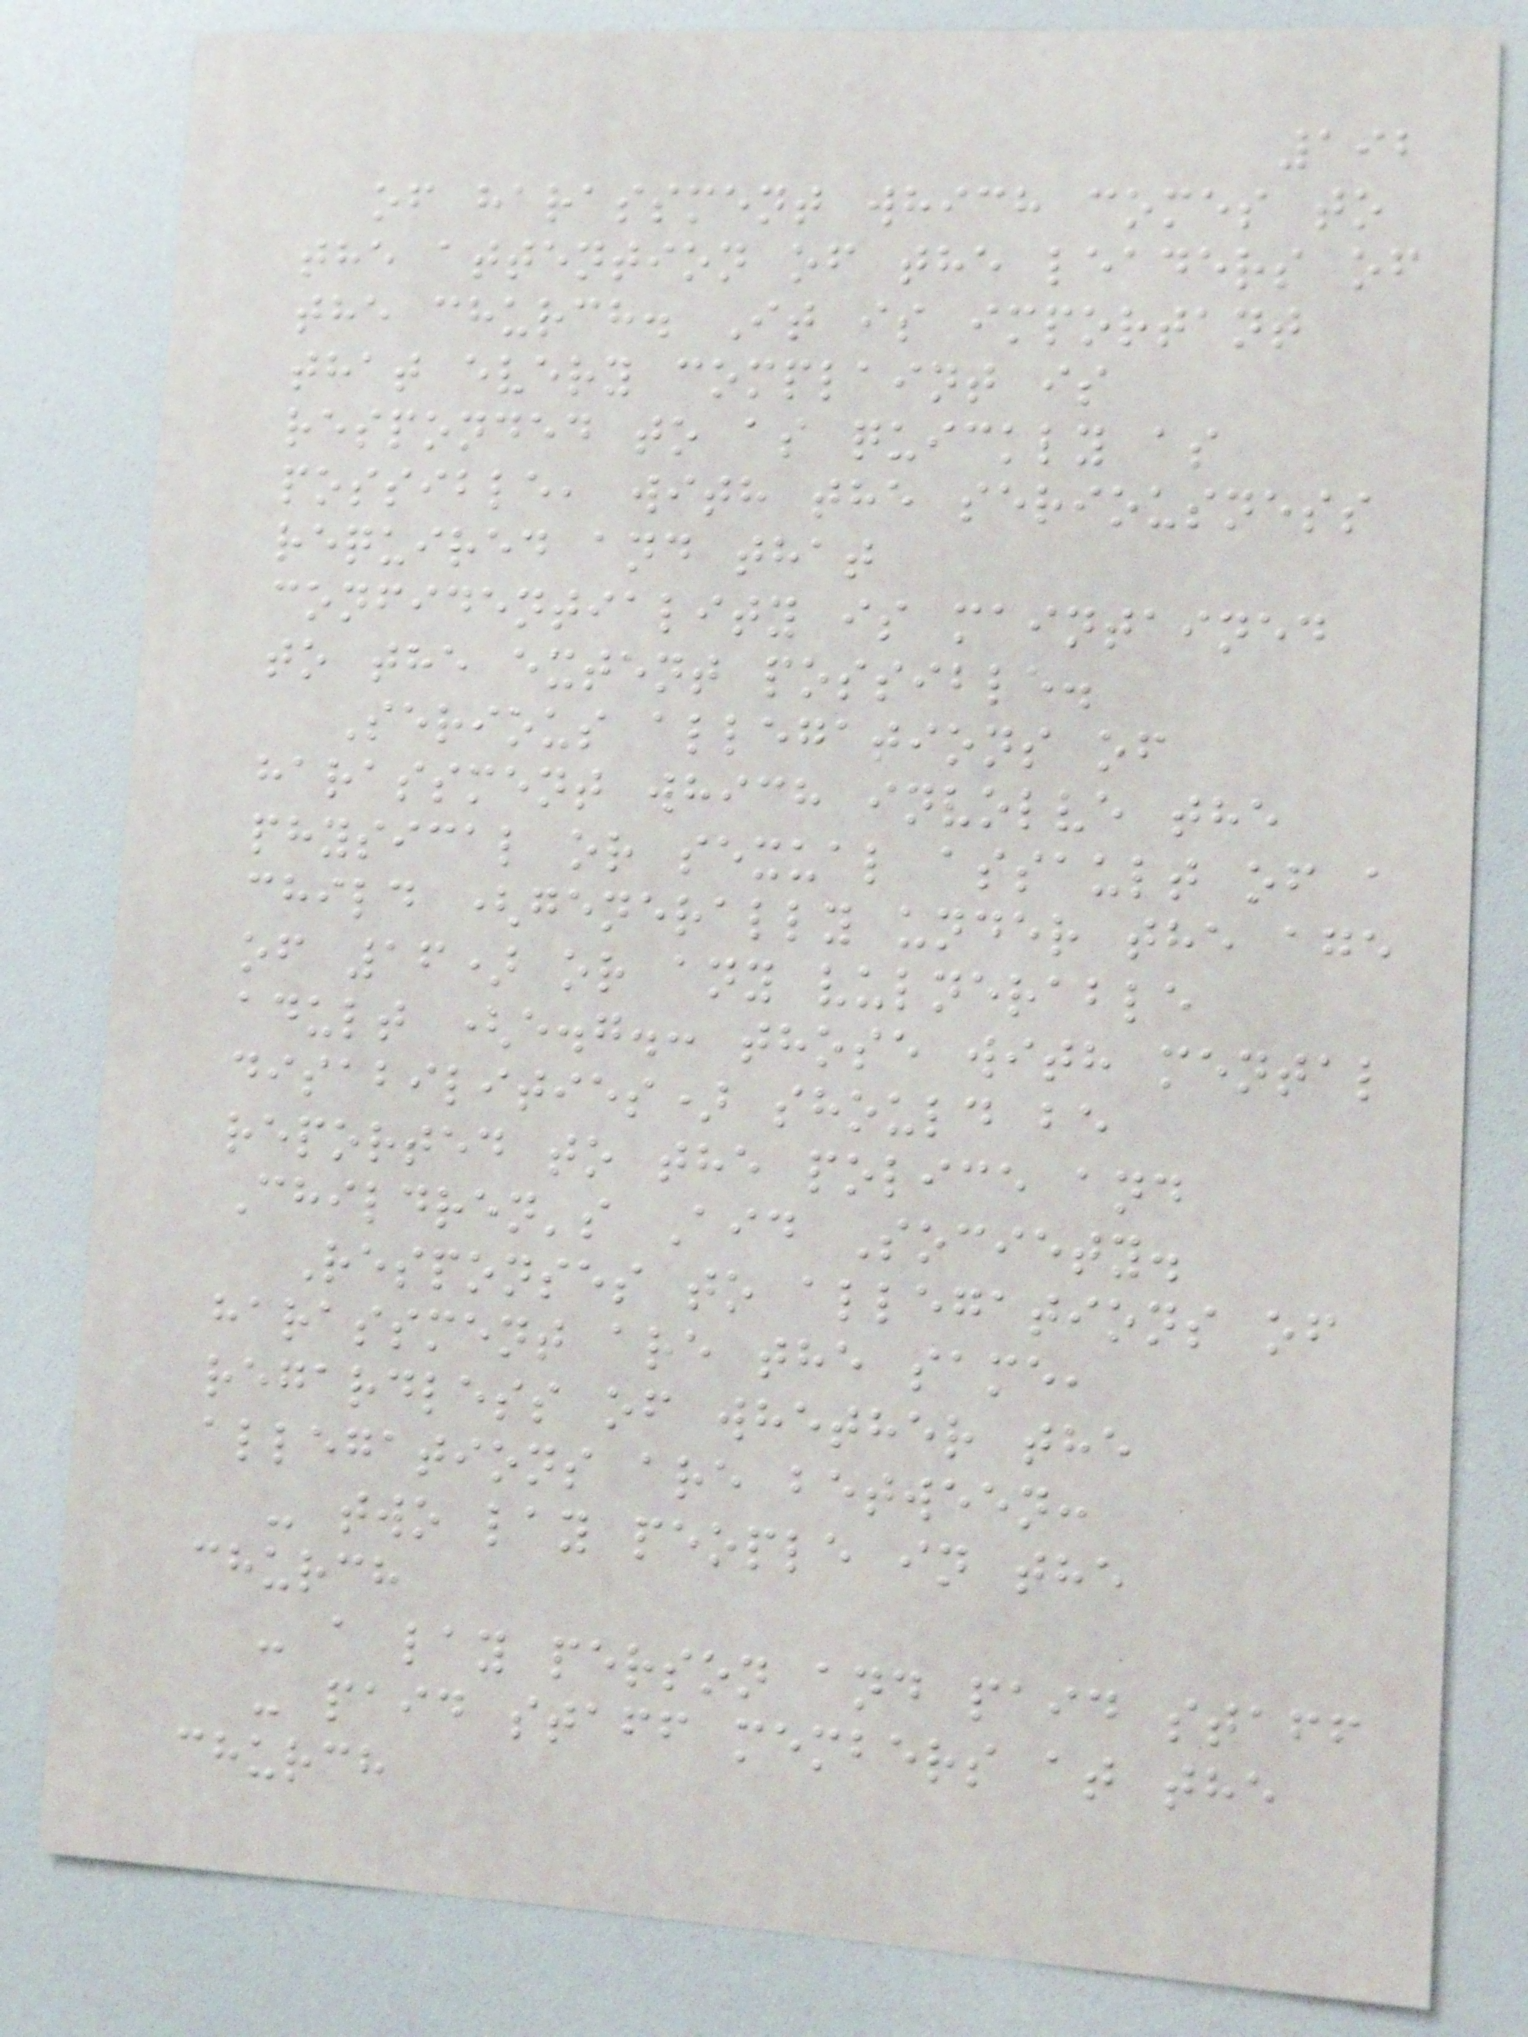192
of harassment which comes to
the attention of the leaders of
the church. It is important
that every complaint is
responded to as quickly as
possible, with the seriousness
required and that
confidentiality is maintained
to the extent possible.
Serious allegations of
harassment which involve the
physical or sexual assault of a
child (generally under the age
of 16) or any vulnerable
adult (e.g.: those with mental
disabilities) should be
reported to the police and
Children's Aid Society.
Responses to allegations of
harassment are the same,
regardless of whether the
allegations are between:
- two lay people in the
church
- a lay person and paid staff
- paid staff members at the
church
